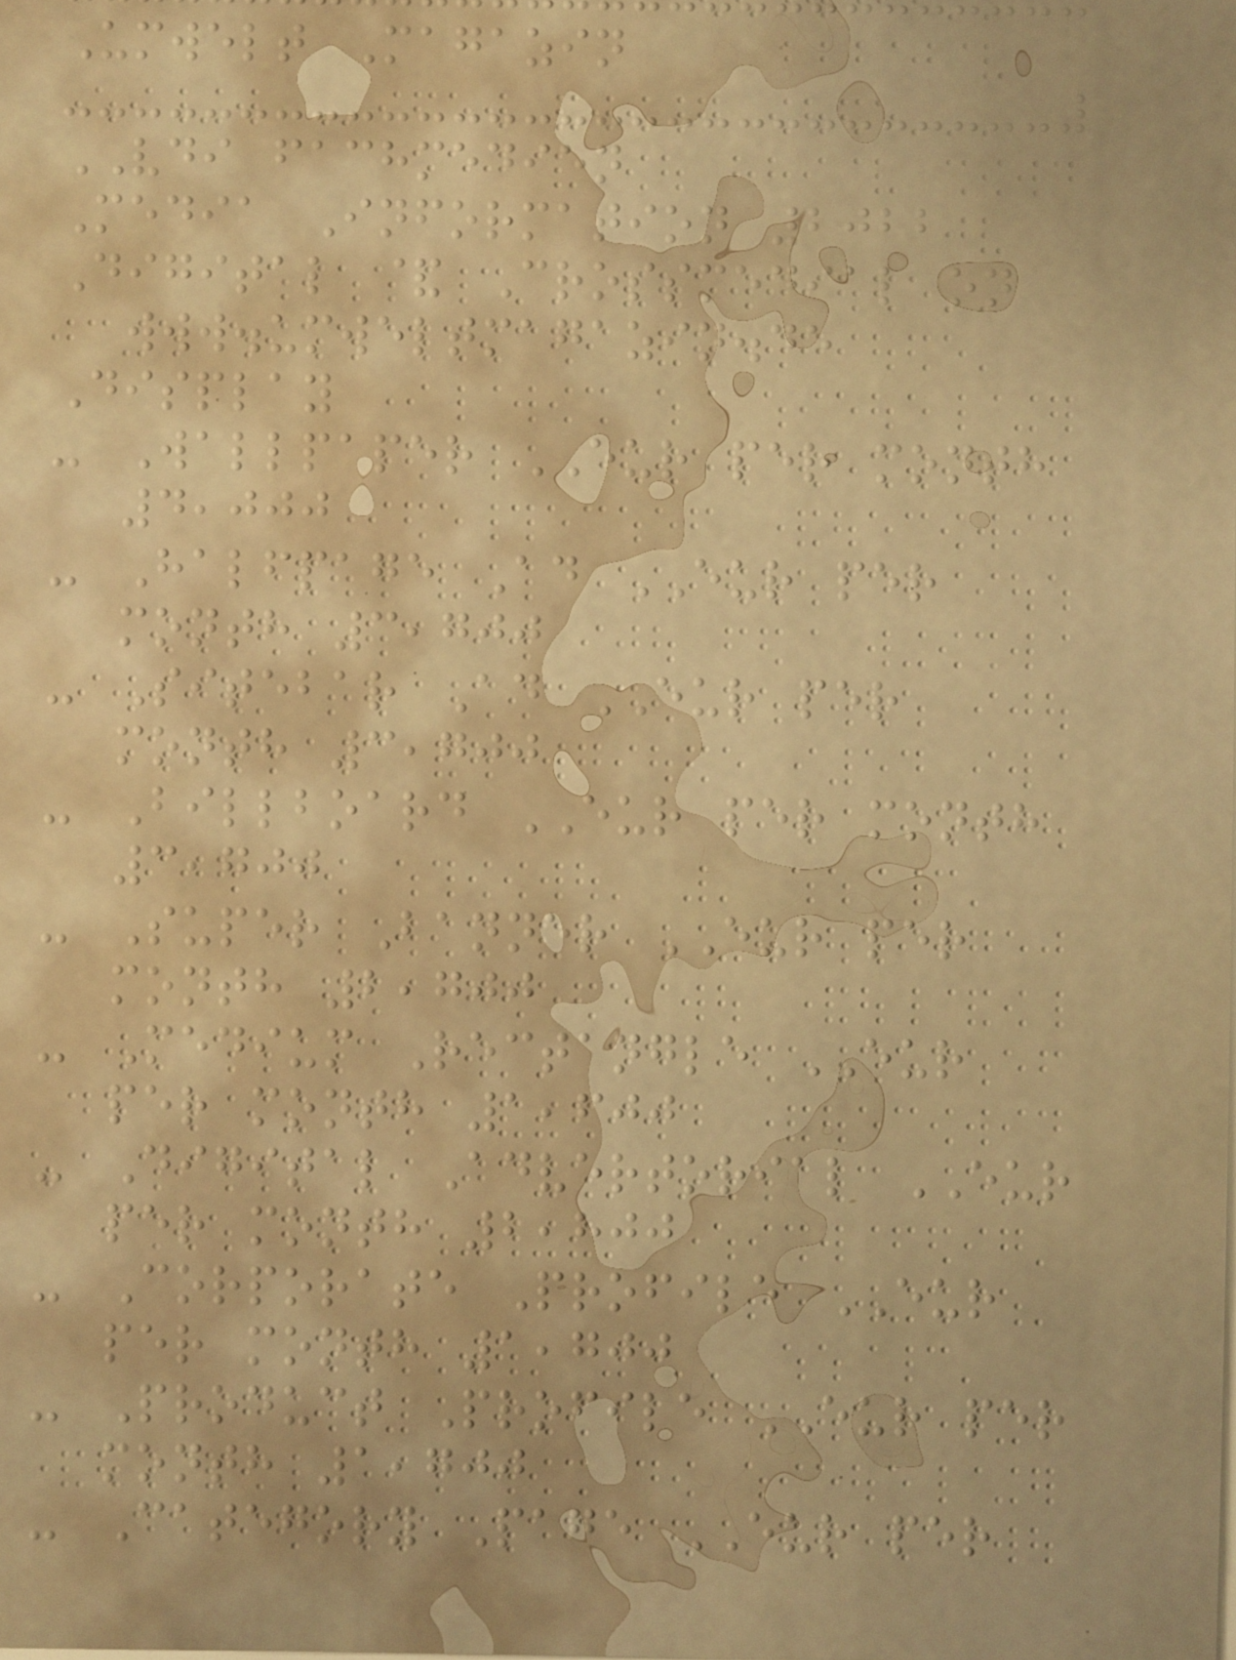Umwelt Magazin
VDI fachmedien
Media Information 2022
Digital & Crossmedial on
www.umweltmagazin.de
Display
- Wallpaper EUR per month
4,000
- Halfpage Ad EUR per
month 3,700
- Sitebar Ad EUR per
month 3,700
- Billboard EUR per month
3,700
- Super Banner EUR per
month 2,700
- Medium Rectangle EUR
per month 1,600
- Digital Advertorial EUR
per month 2,800
- Corporate Profile EUR
per month 1,700
- Product Profile EUR per
month 1,700
- Category Page EUR per
